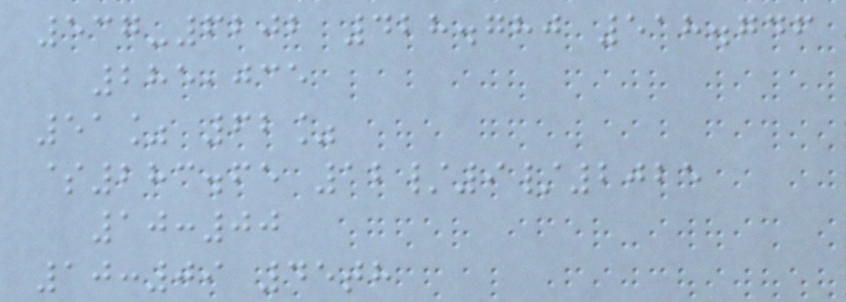537-6202 428.780 518.746
285,035
51% 62%
$283.65 12/9/2025
10:00
10:09 45th
